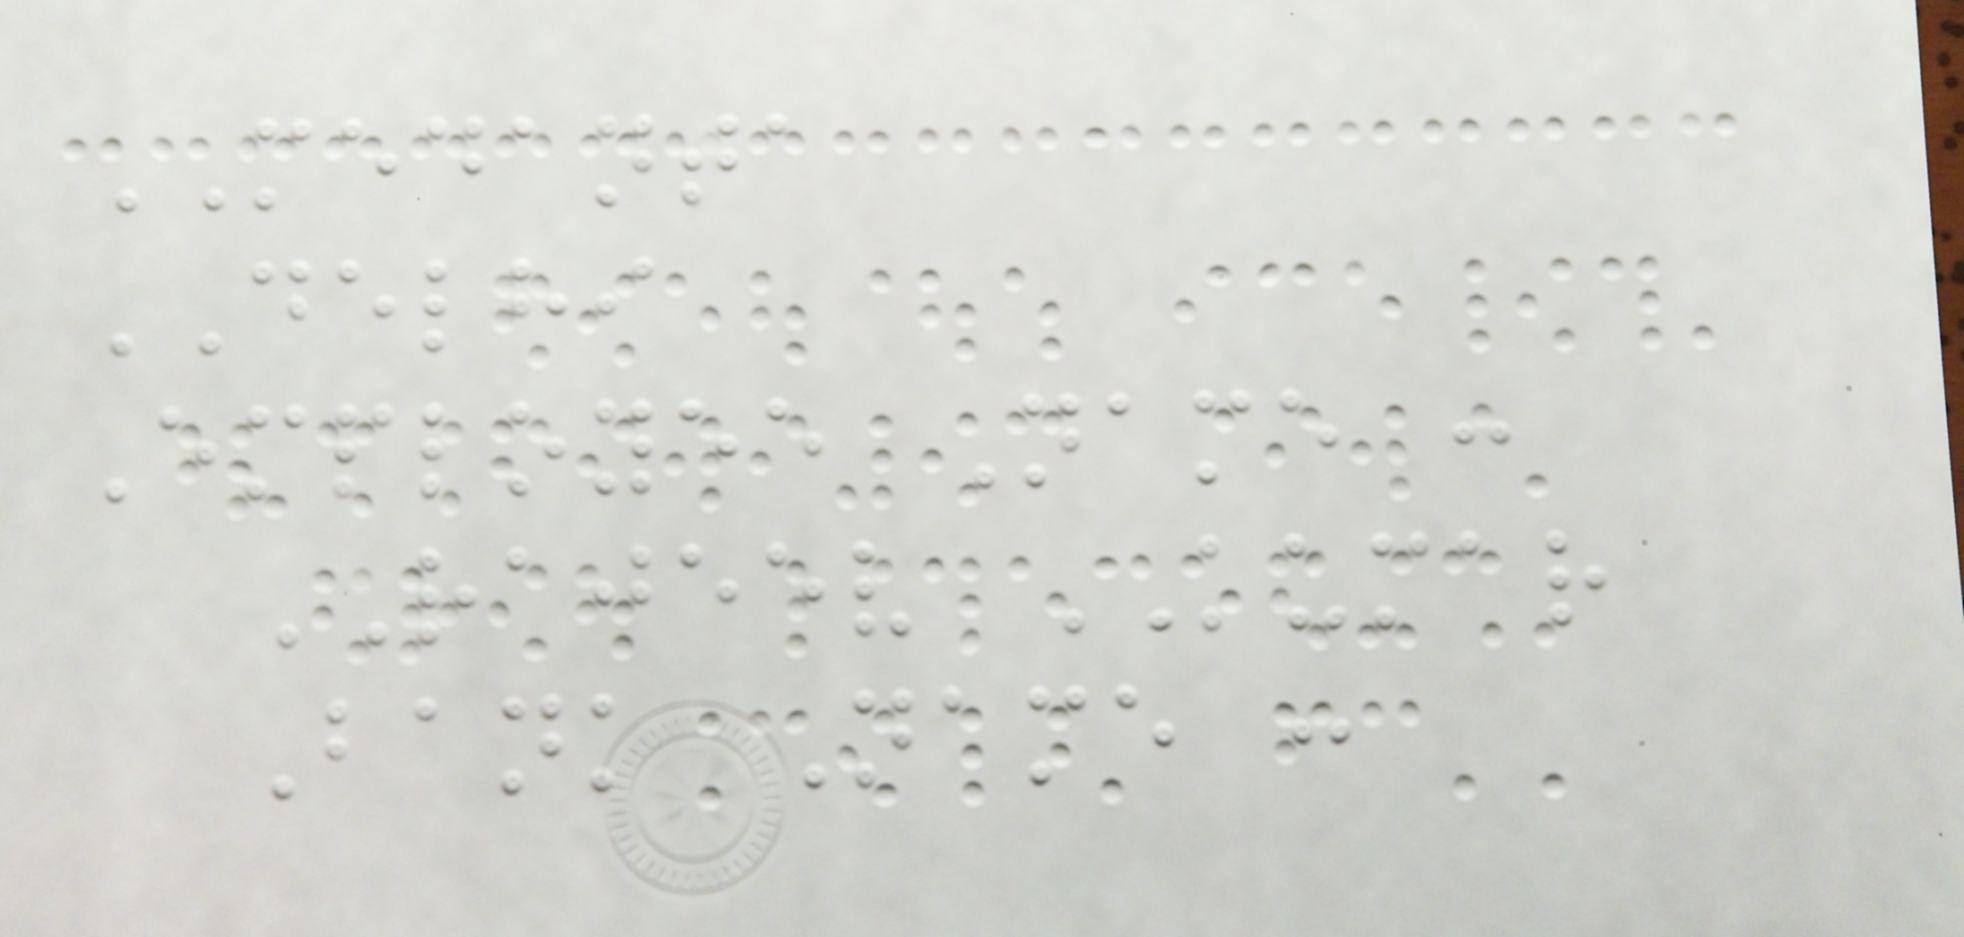MEDANTA
DELHI
Employee Name :
RAJEEV KUMAR
Bank Name :
